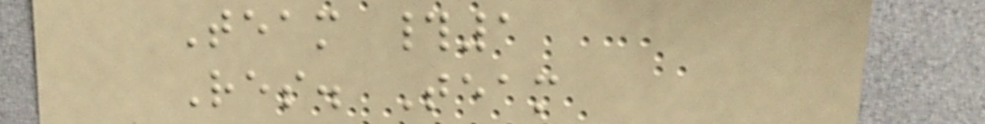Team #1
Res. Team
